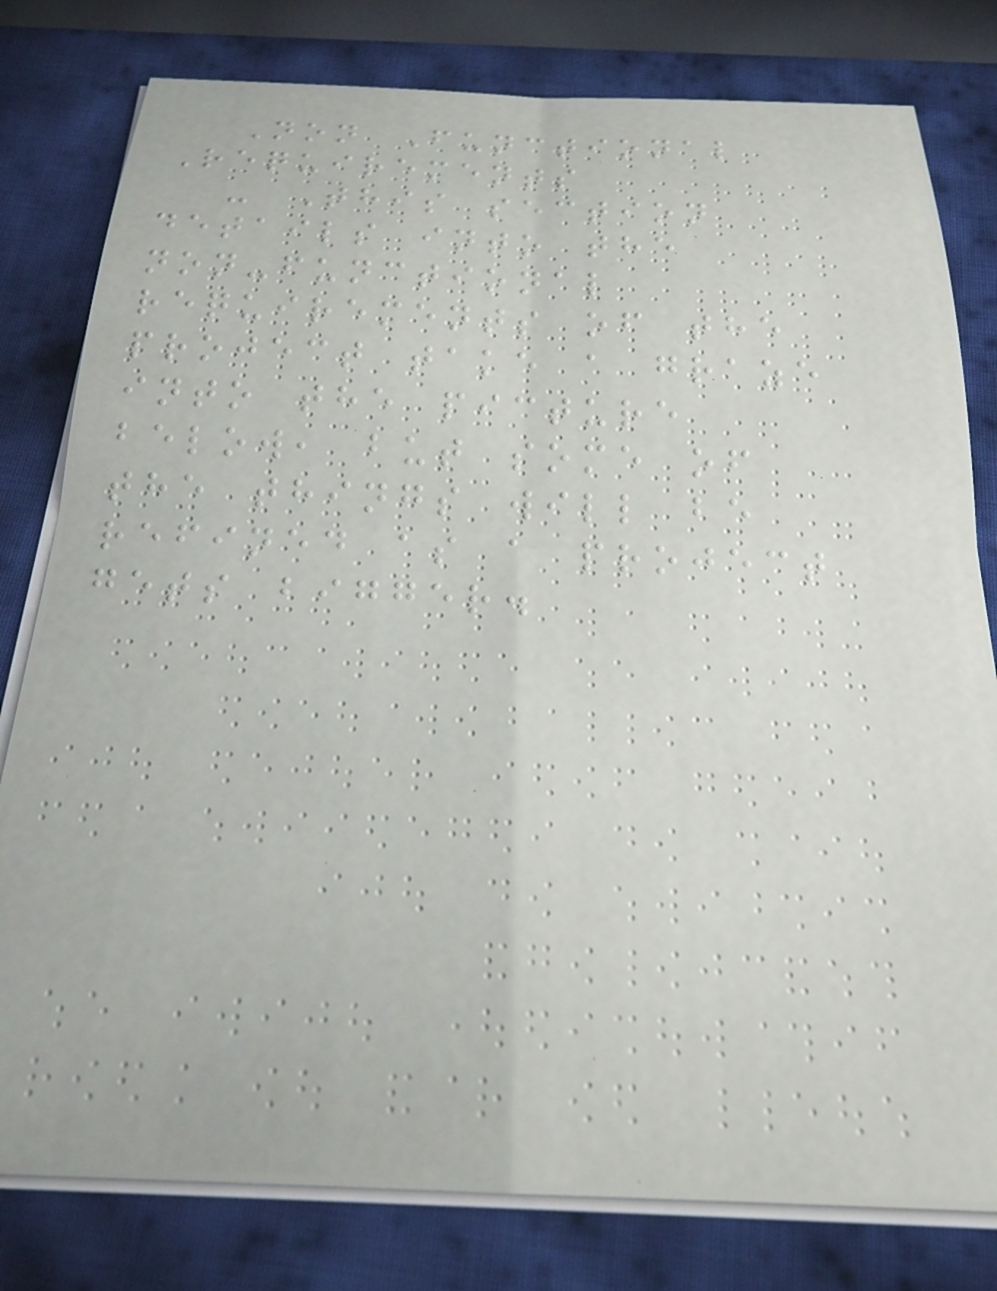Non Functional
Requirements
- This section
details into the
non-functional
requirements of the
project take a graze
into the picture
below, but some of
the things will be
refined as a project
gets bigger.
